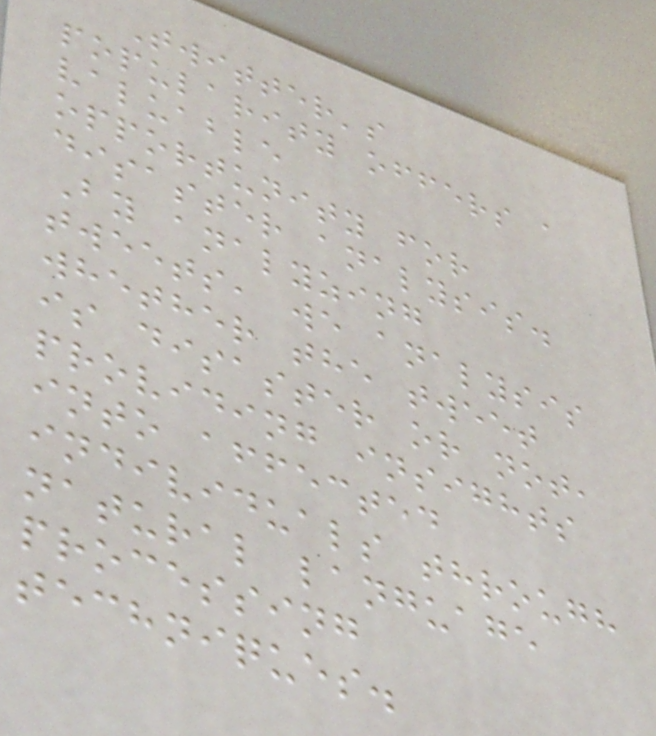Twitter's
popularity offers a
valuable
opportunity for
disaster analysis.
By analyzing
tweets, we analysis
whether the tweet
is disaster or not,
providing insights
into affected
individuals through
natural language
processing
techniques.
